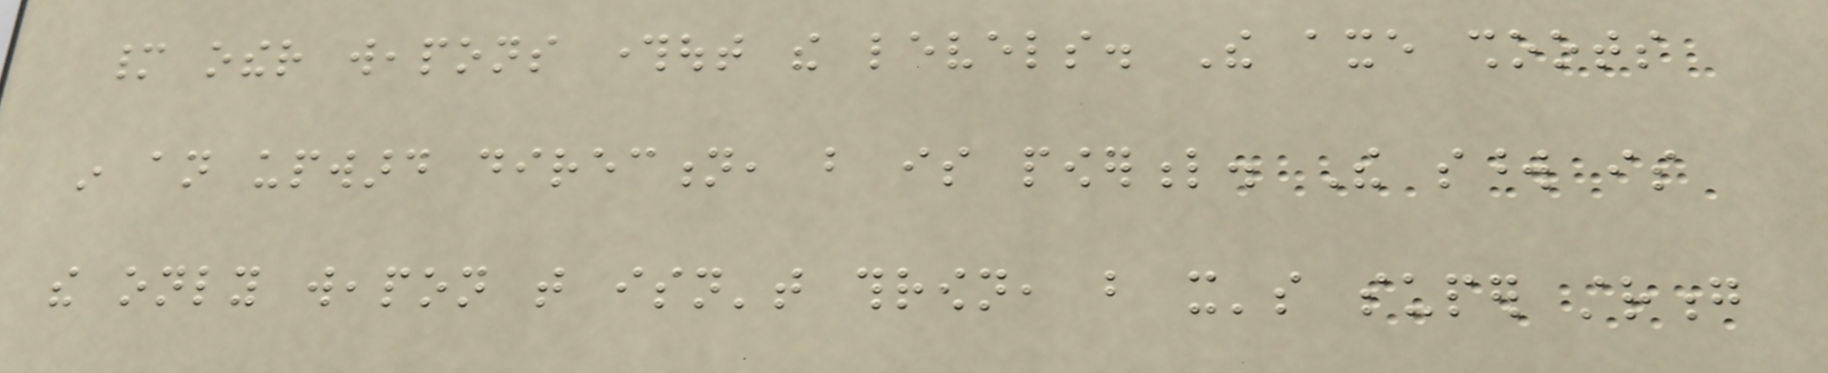many other weapons throughout the levels. The axe shoots
in an upward direction, but is powerful. The sword is
the only weapon that isn't thrown, but it's super strong
